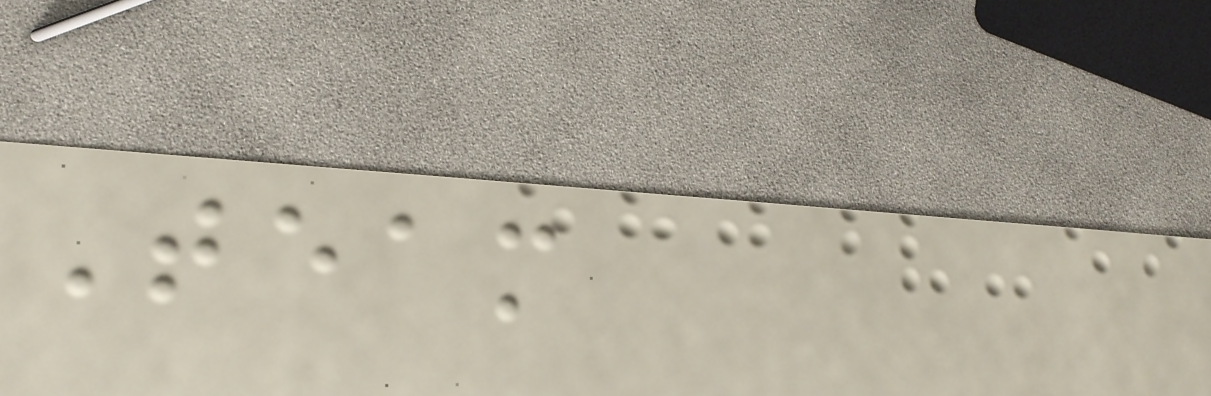Team
